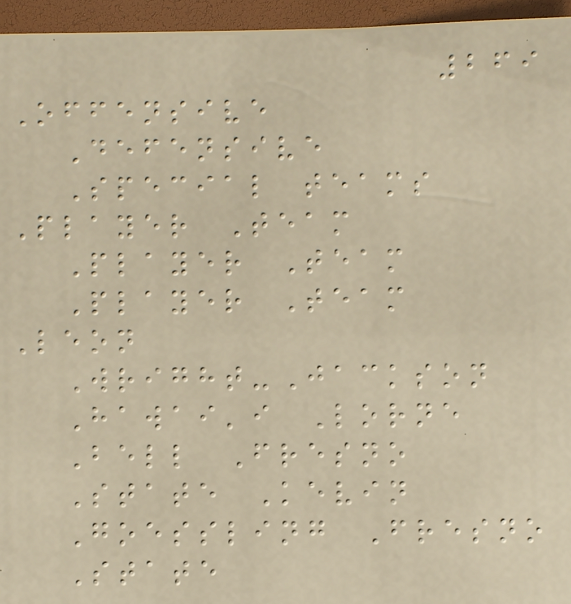269
Offensive
Defensive
Special teams
Player Team
Player Team
Player Team
Leon
Wright-Jackson
Hawai'i Lorne
Bell Fresno
State Kevin
Goessling Fresno
State
